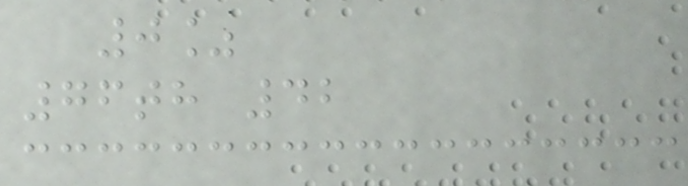0%
76th 42
